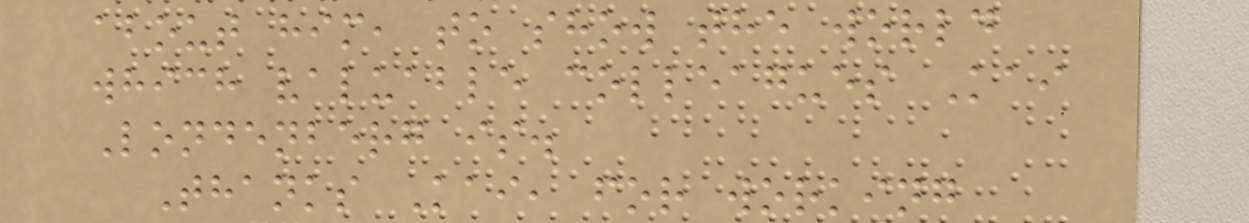about him, to show the world
which valuable colleagues Kai
Londenberg is.
Thanks Kai, for working
